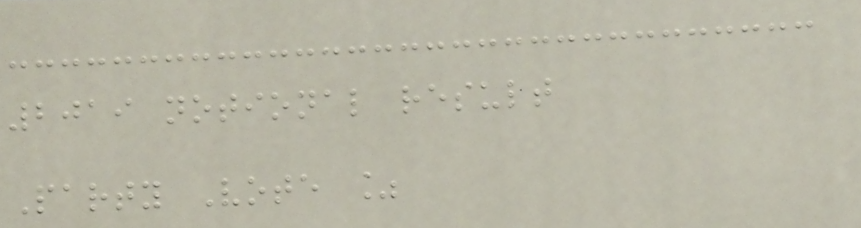2019 notional result
Party Vote %
